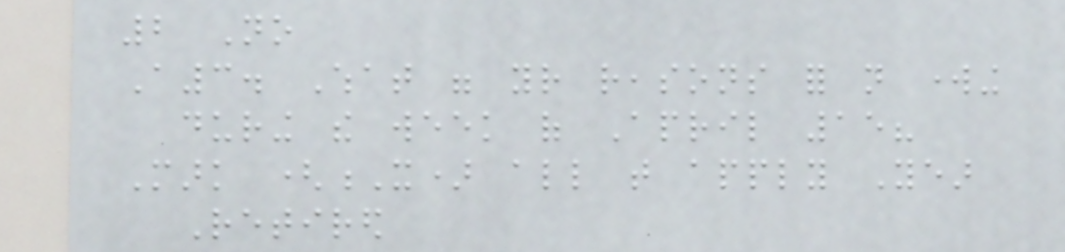2 No
A3. What were your reasons for not working
during the week of April 15?
Mark (X) all that apply Year
Retired
